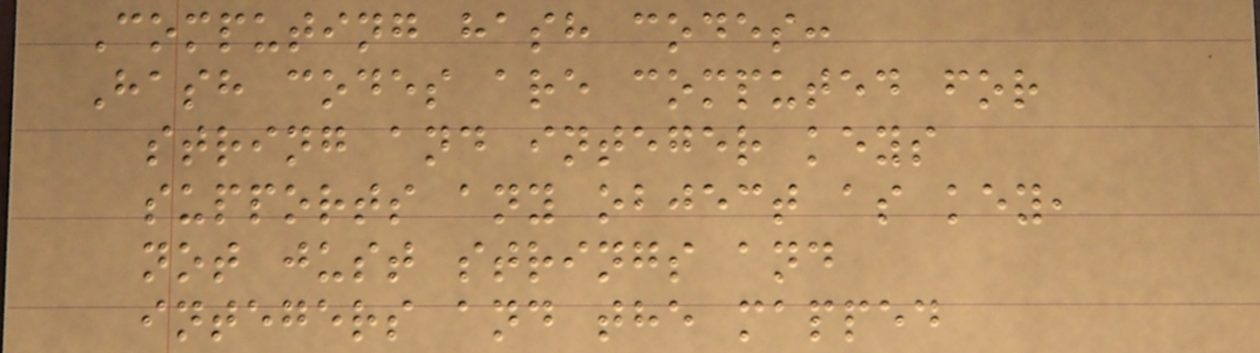Computing hash codes:
Hash codes are computed for
string and integer keys
supports any object as key,
not just strings and
integers and the mapped
